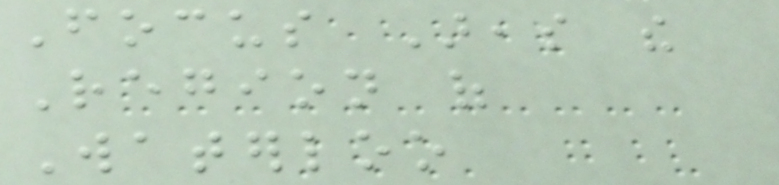Focus Areas the
Region of
Waterloo
